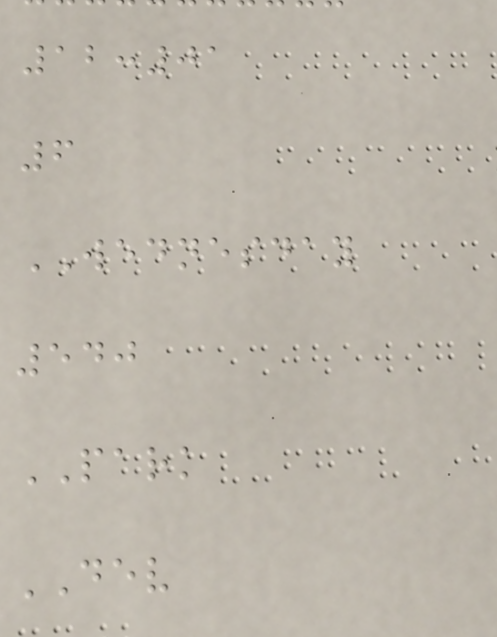12:01
6
WEDNESDAY
540
PARK
DEV
